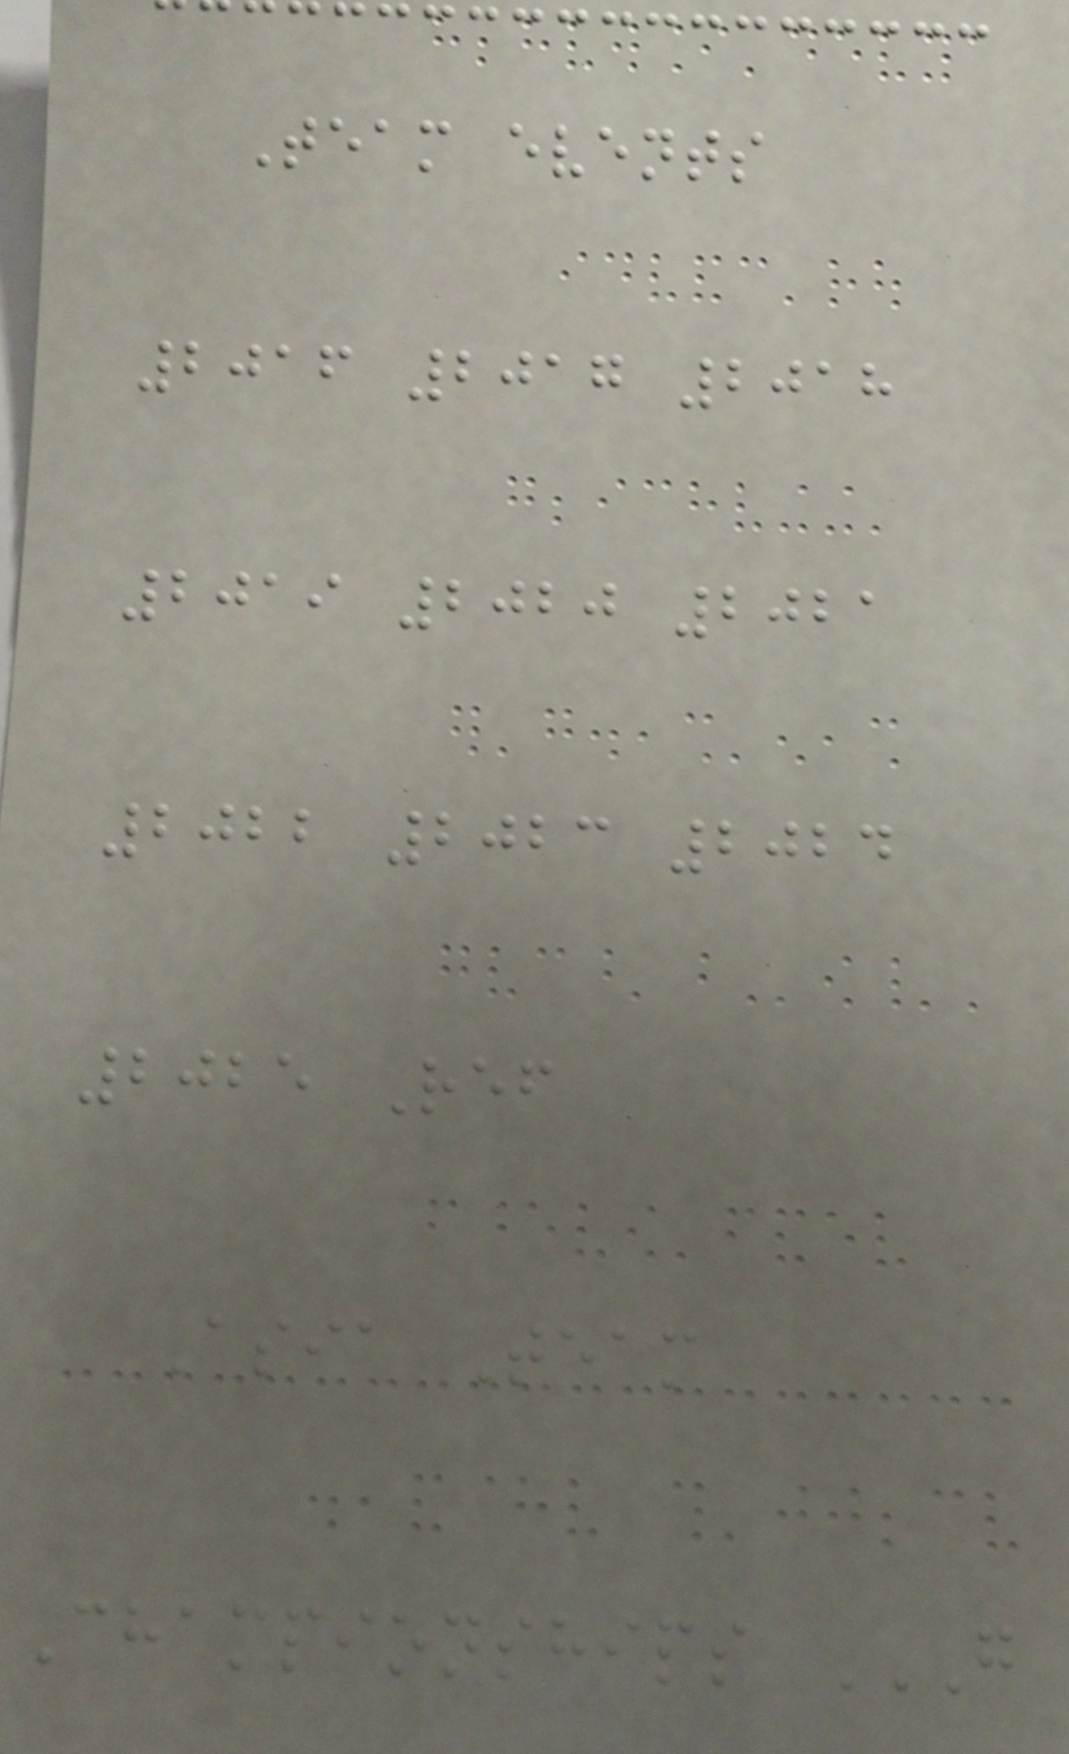Team events
2016 2017 2018
2019 2020 2021
2022 2023 2024
2025 Ref
Asia Team
Championships G
